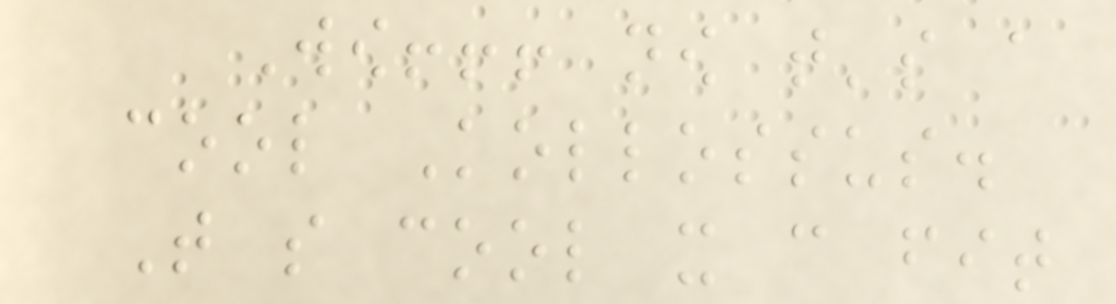Wow!!! now that's a
cool Kollossus.
That so cool it can fit
